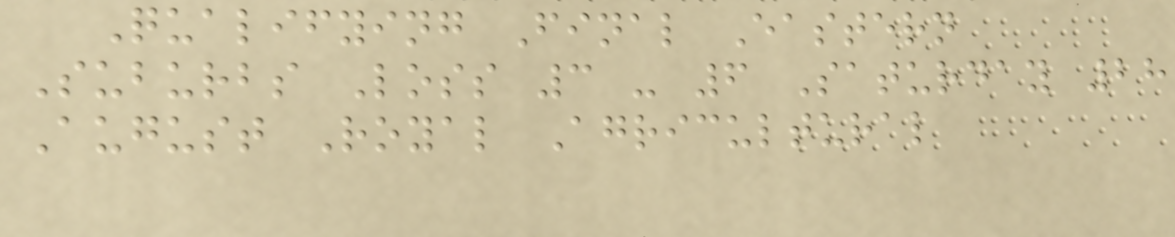Qualifying Final Eastern
Suburbs Loss 3 - 6 Saturday 28
August Royal Agricultural
